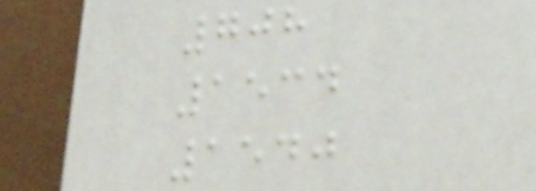708
1534
1540
